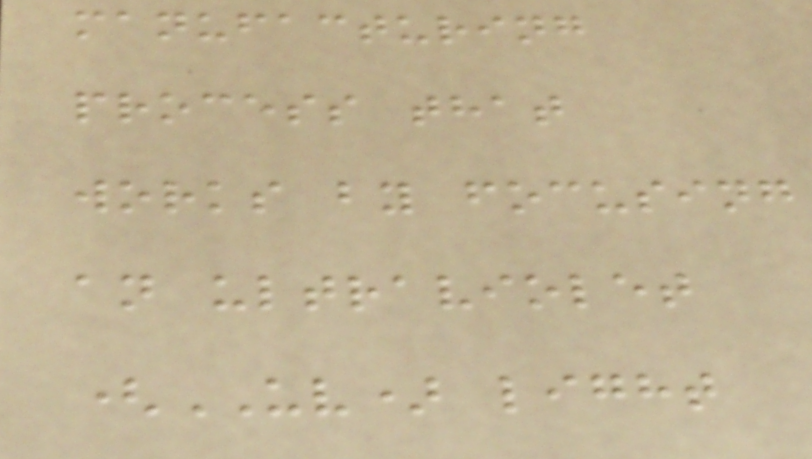manufacturing
process that
works by focusing
an ultraviolet
(UV) light
